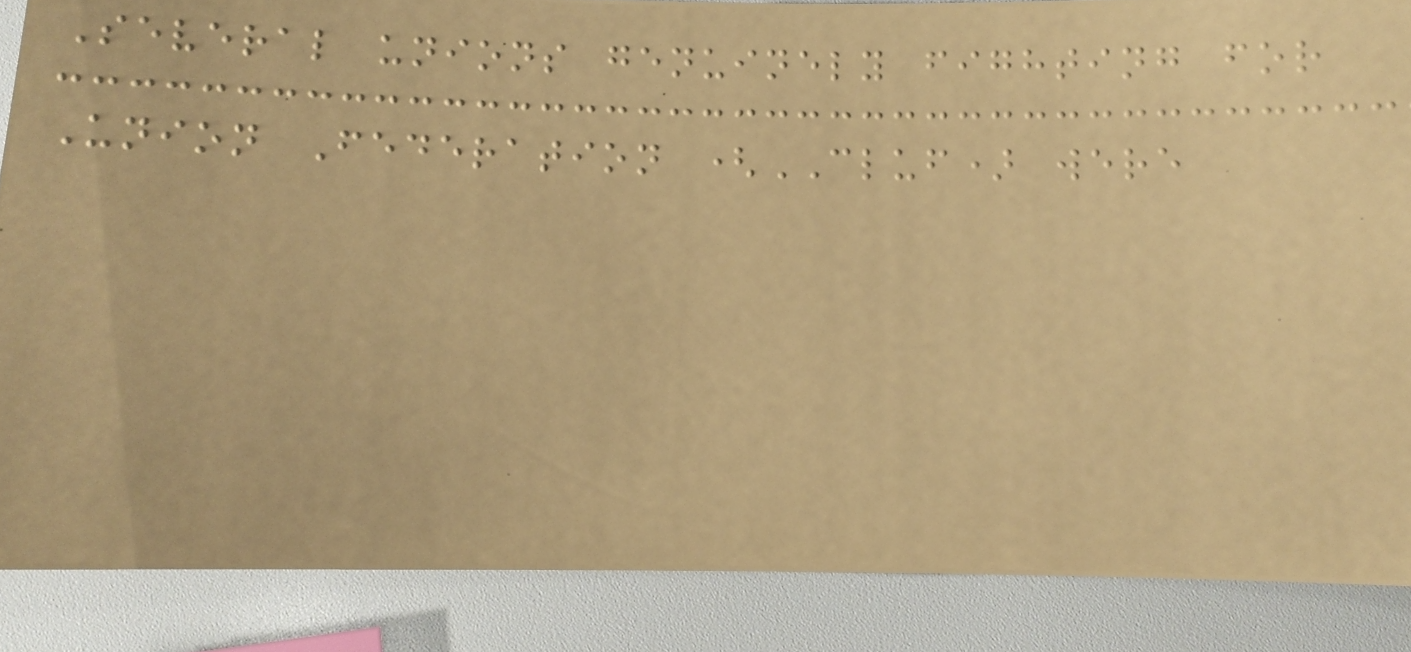Several unions genuinely fighting for
Union Federation (CLUF) were
